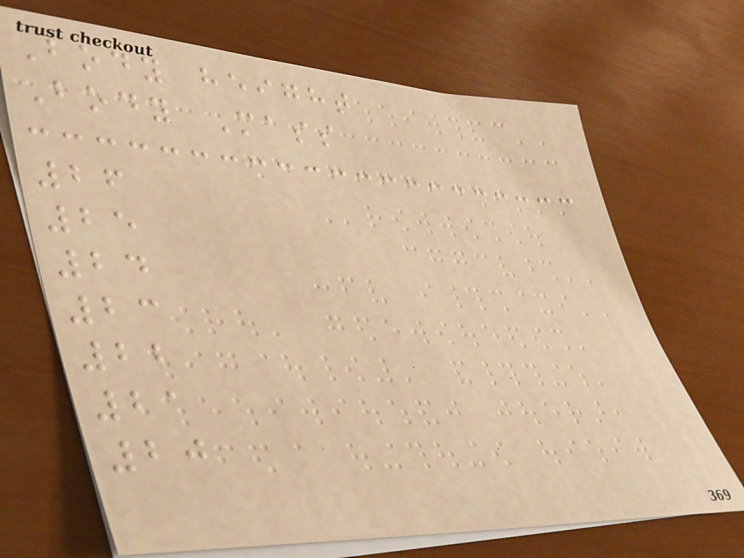Body height
Body Mass
26
25
24
23
22
21
20
